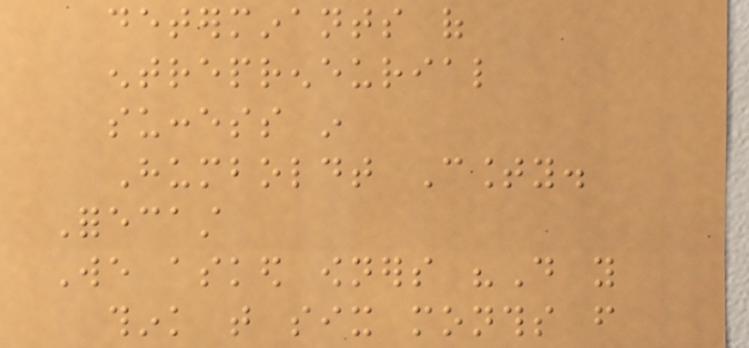determinants of
entrepreneurial
success in
Humboldt County.
Forecast
We asked owners "Do you
think that six months from
